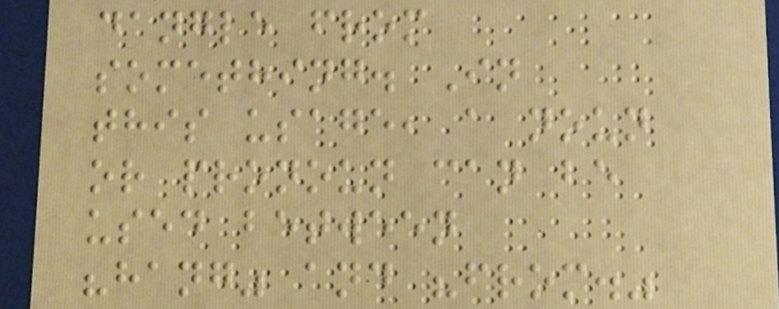dangle from
something. In
this usage, a noun
or pronoun can be
used between
"hang" and "from."
